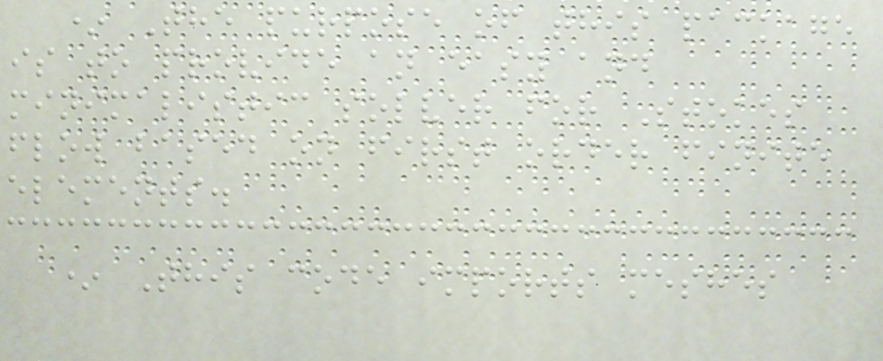* The purpose of this package
is to provide an easy and
minimalistic solver for Stokes
flow based on first order finite
elements.
* This code imports meshes
